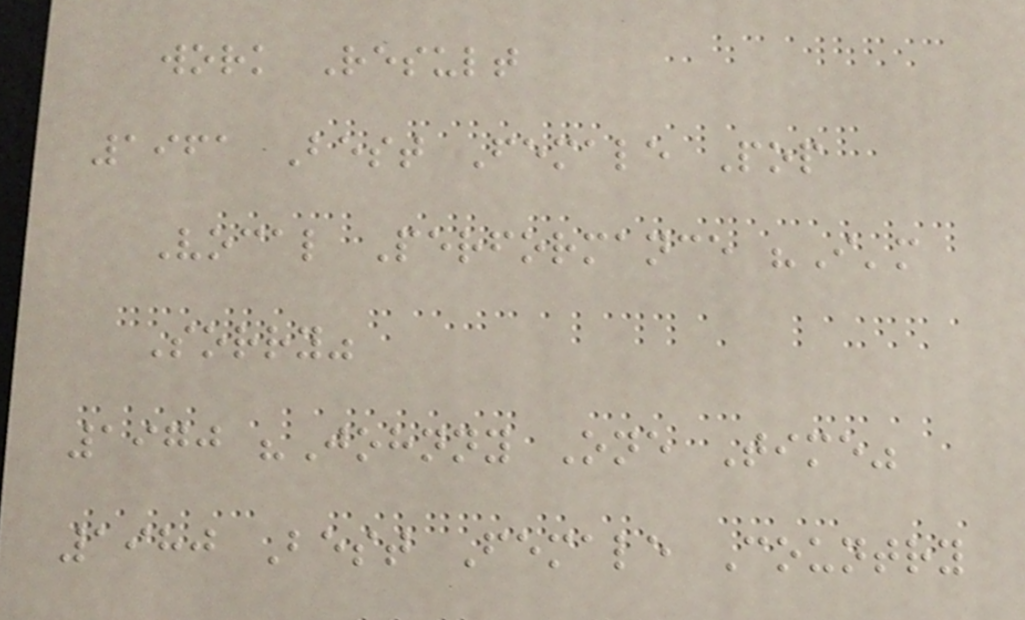work Result
1961 Best Female Pop
Vocal Performance "I'm
Sorry"
1970 "Johnny One Time"
1980 Best Female Country
